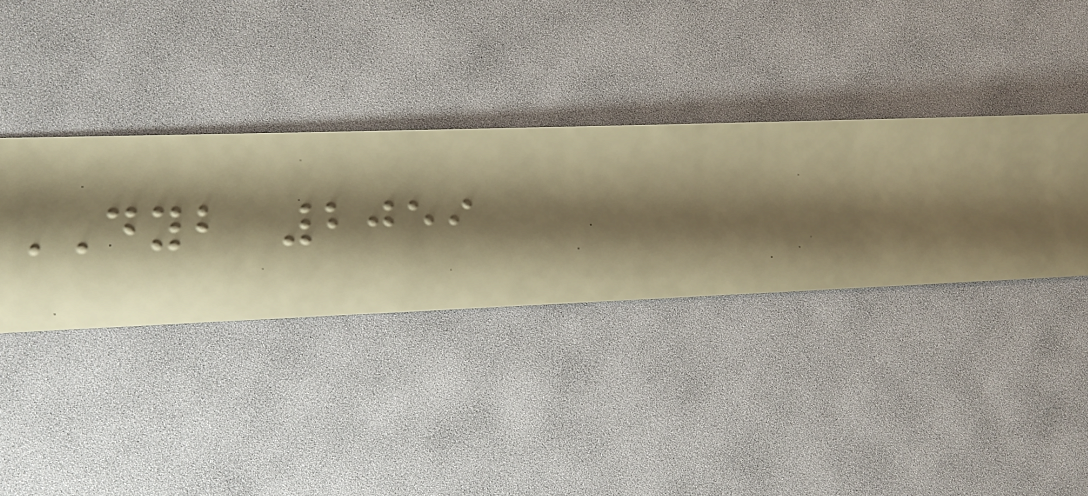DYB 2059
